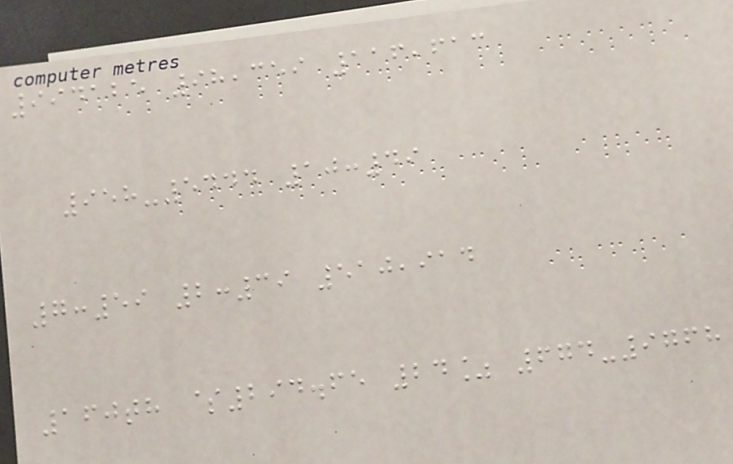994125 98,359 116,613
958-5444 10:49
7:59 2:39 510,914
160th $294.65 24% 674-9768
